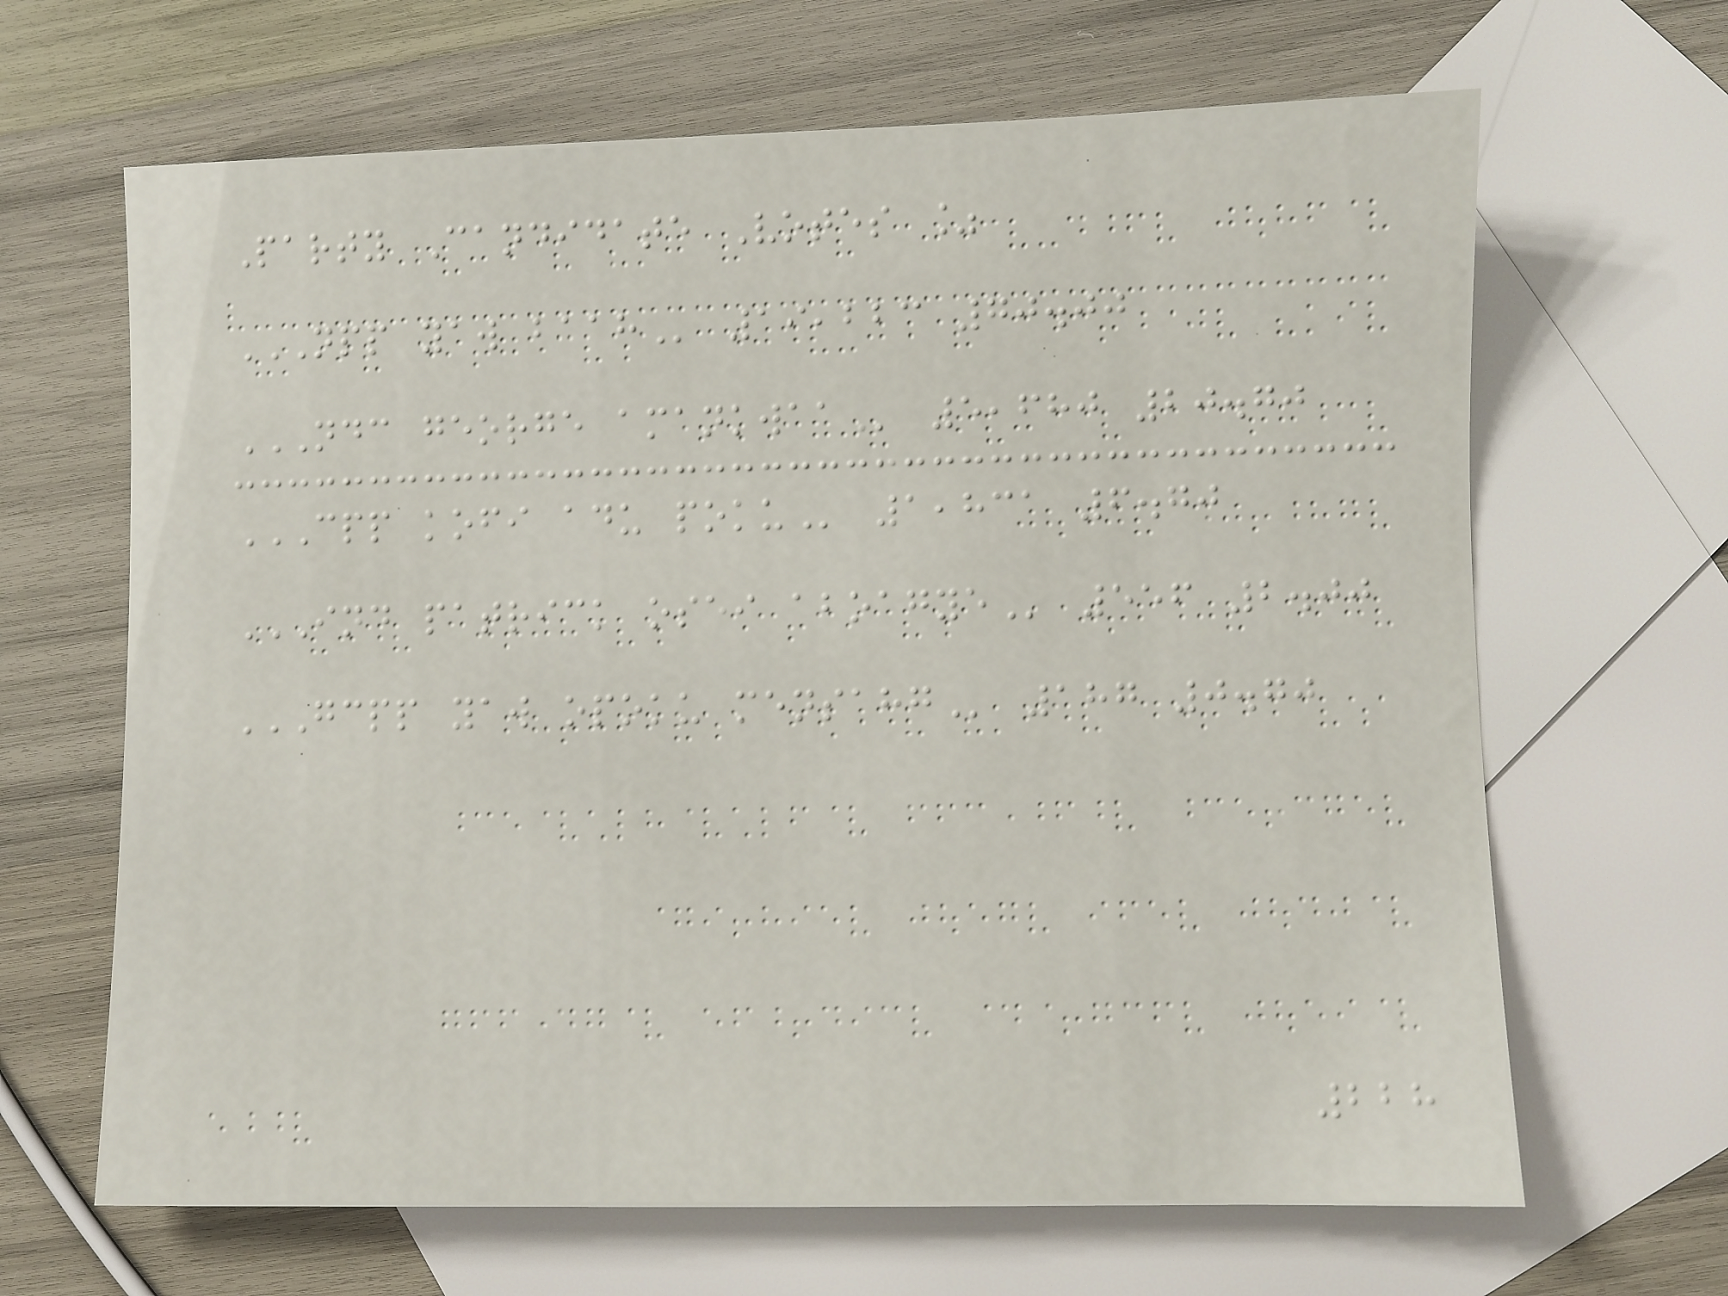Party Candidate Votes %
NPP YAW BAAH 19,223 70.00
NDC GEORGE AMANKWAA 5,680 20.70
CPP KOFI ADU POKU 1,831 6.70
IND PATRICK OSEI ABOAGYE 556 2.00
GCPP YAW OPOKU MENSAHG 187 0.70
228
